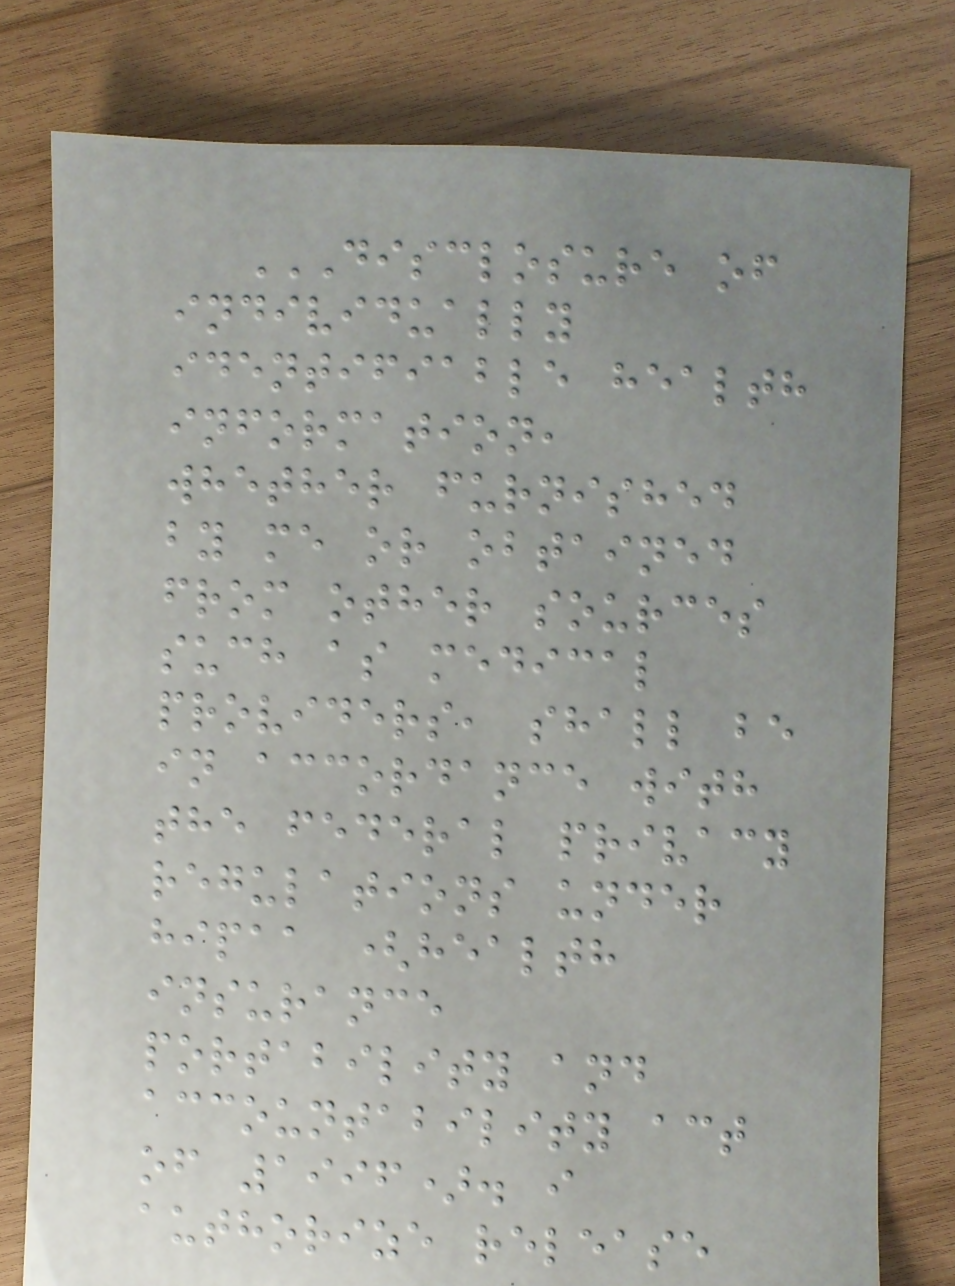DISCLOSURE OF
INDIVIDUALLY
IDENTIFIABLE HEALTH
INFORMATION,
WHETHER FURNISHED
BY ME OR OBTAINED
FROM OTHER SOURCES
SUCH AS MEDICAL
PROVIDERS, SHALL BE
IN ACCORDANCE WITH
THE FEDERAL PRIVACY
REGULATIONS UNDER
HIPAA (HEALTH
INSURANCE
PORTABILITY AND
ACCOUNTABILITY ACT
OF 1996). I
AUTHORIZE RELEASE
